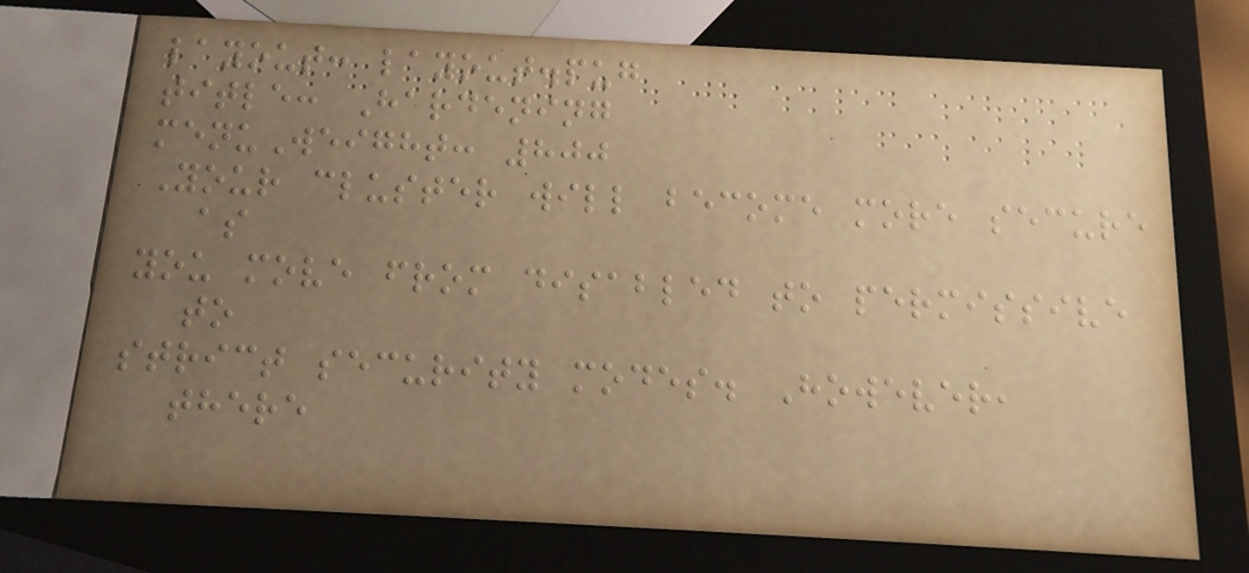layout: layout.pug
title: Hardening
menuWeight: 800
Your cluster will become more secure
as
you move from disabled to permissive
to
strict security modes. However,
there
